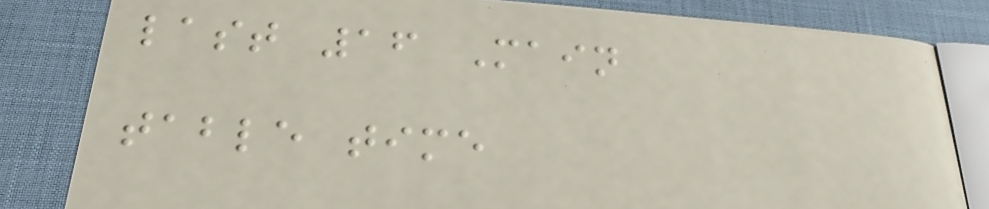last 16 Main
table time
